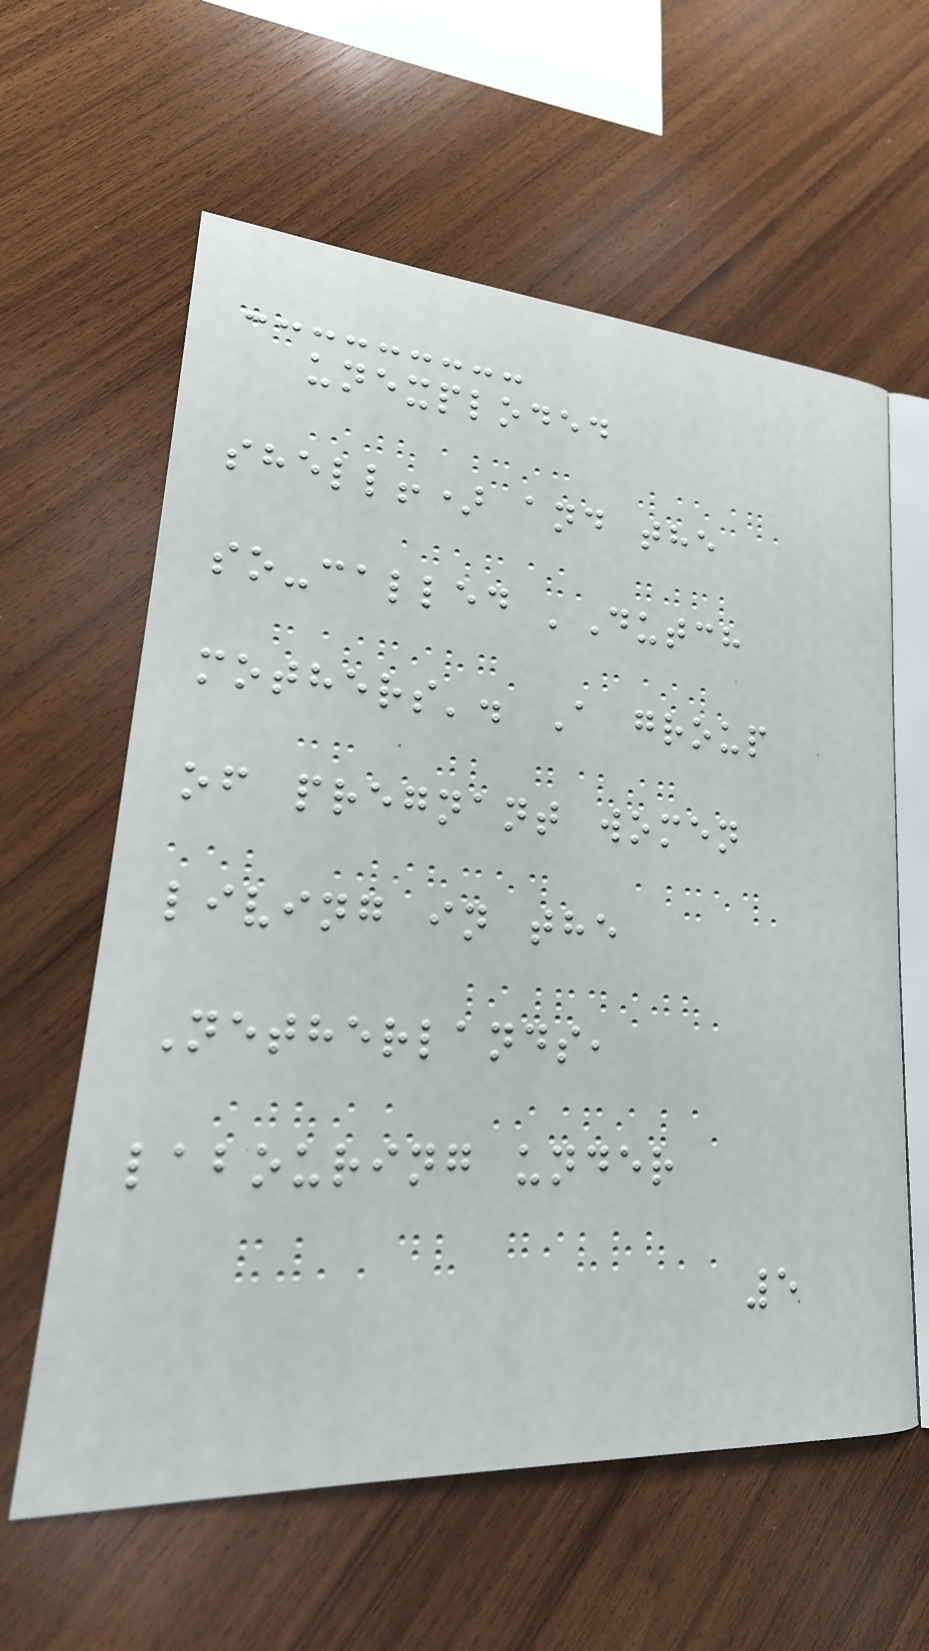unexploded
shell!) and the
so-called 'Dutch
mothers'. A group
of pregnant women
living in the
Netherlands,
labouring under
5
